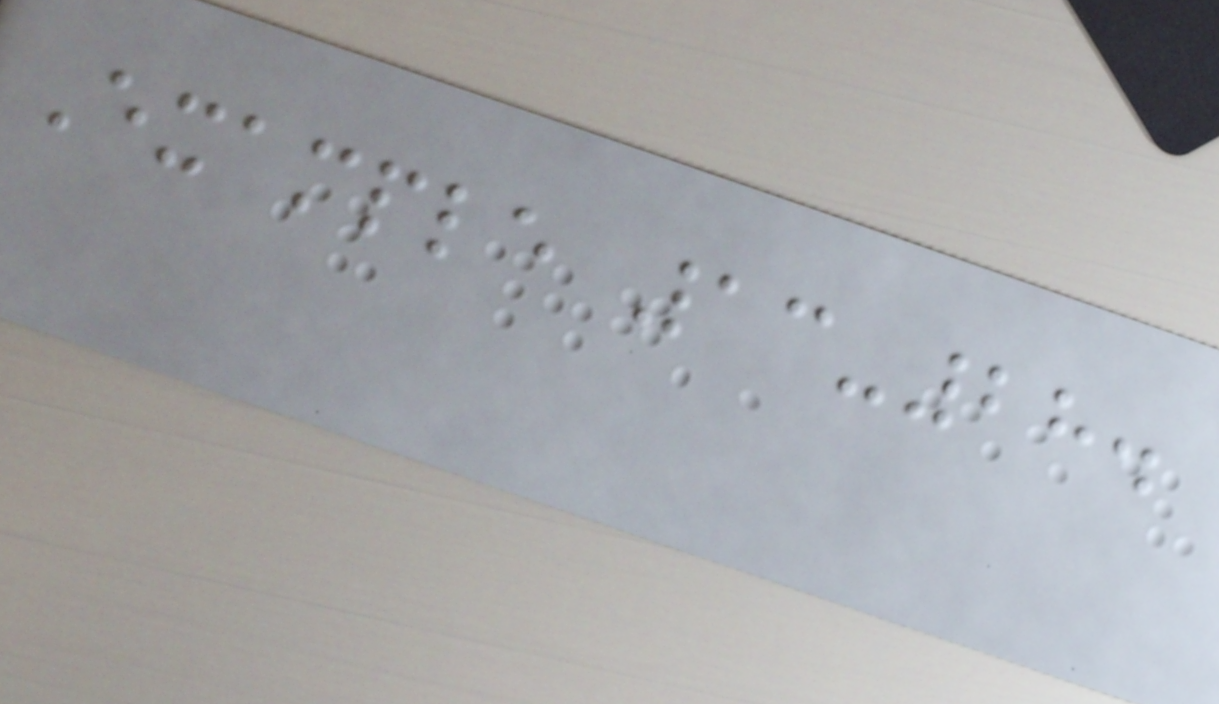Example 13-28.
